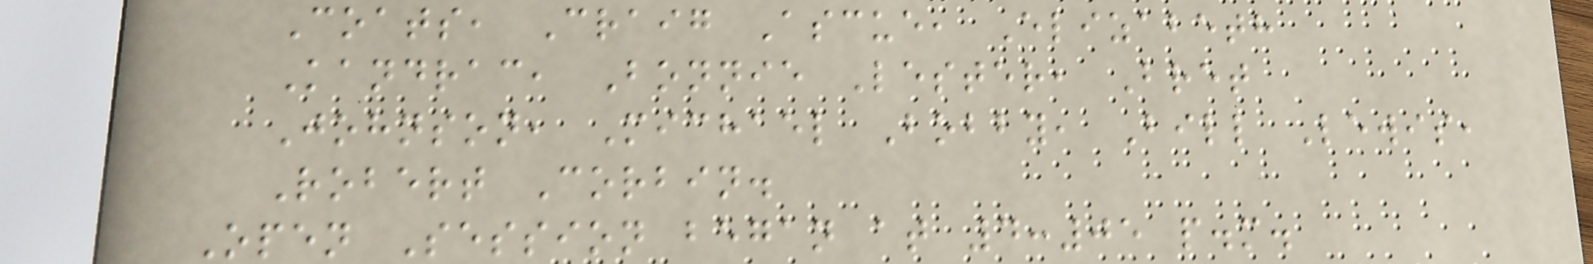Coats, Craig Ascue, Elizabeth
Kandrac, Bonnie Lester, Bret
Johnson, Michael Bobby, Bill Lewis,
Robert Corbin.
Open Session began at 4:05 p.m.
